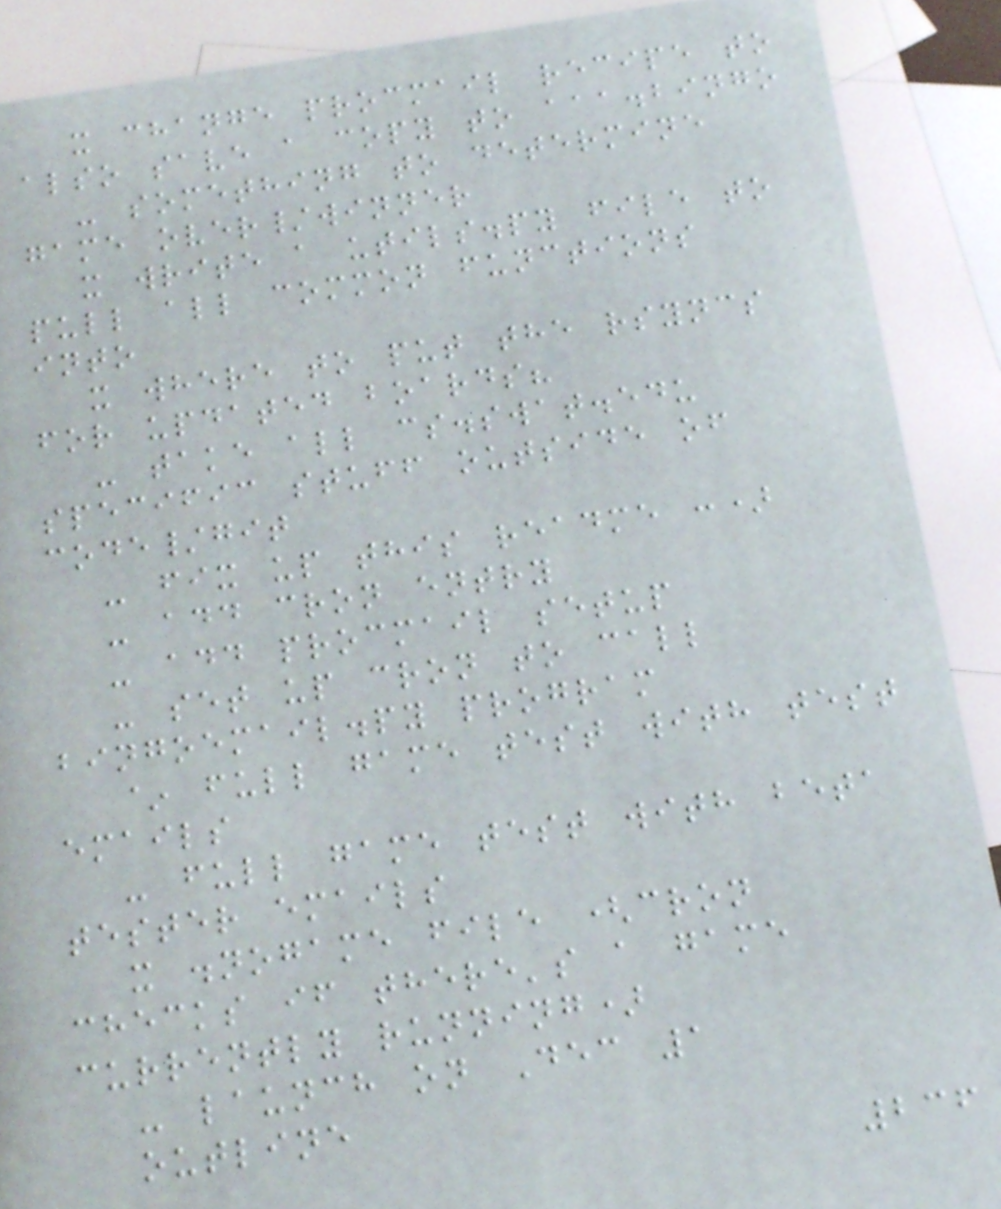x change procmail recipe to
also save a copy to aaa.bingo
- something to determine
game over/winner
x write a utils.py file to
pull all common functions
into
x where to put the rsyncs
for updated boards?
- take all cs.swat.edu
specific stuff outside of
code/git
- fix up this readme :)
- add cron entry
- add procmail setup
- set up cron to call
bingoemail.py program
~ full game test with test
emails
- full game test with beta
tester emails
x .nogame file (cron
checks if there's a game
currently running)
- launch on Dec 1
outline
236
